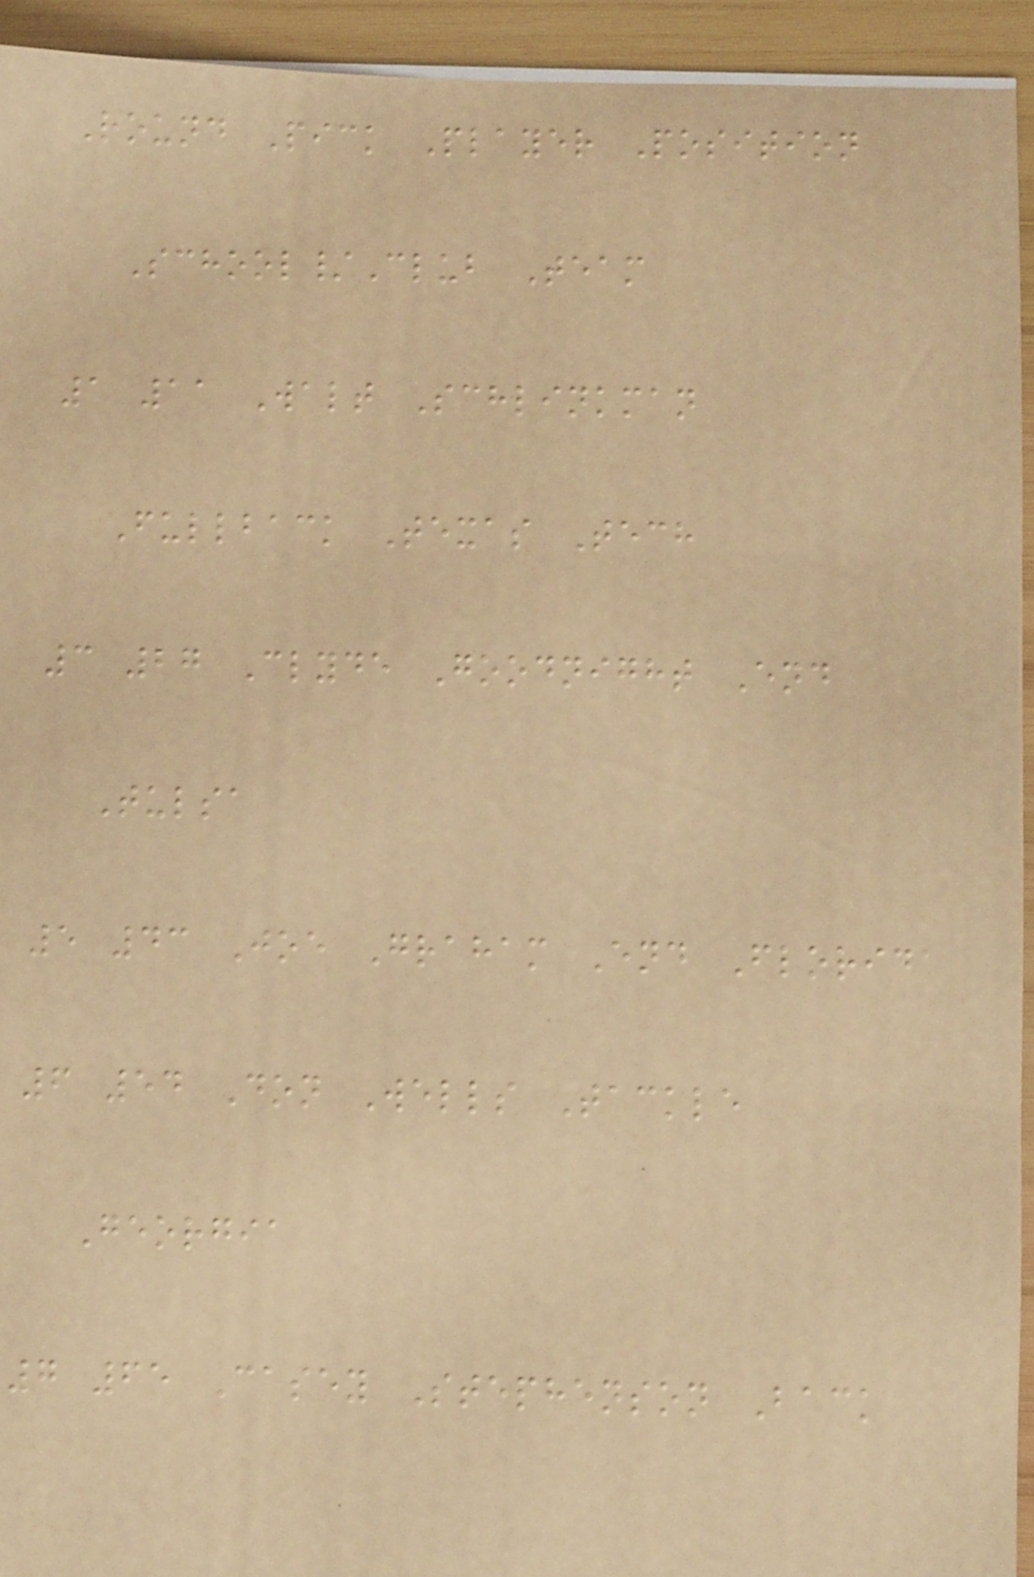Round Pick Player Position
School/Club Team
1 11 Walt Schlinkman
Fullback Texas Tech
3 27 Clyde Goodnight End
Tulsa
5 43 Joe Graham End Florida
6 54 Don Wells Tackle
Georgia
7 65 Casey Stephenson Back
